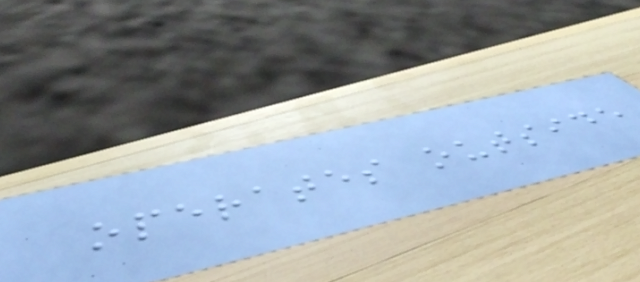operates outside
